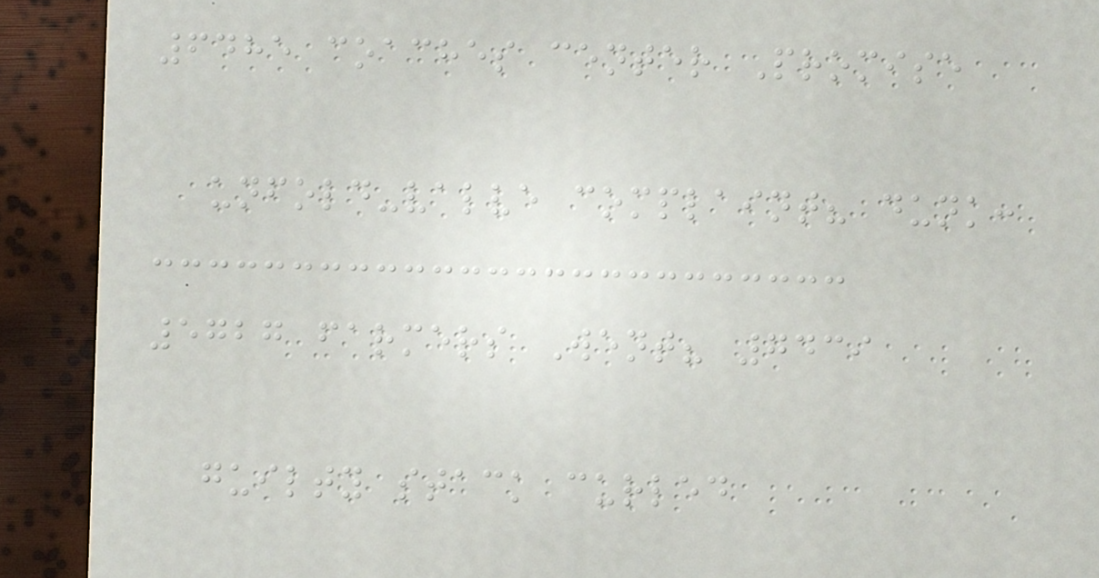6485 coaches center Promise
unfold-valve complaint? dunk:
5727 farmers Went? 7439
guilty stack curled
